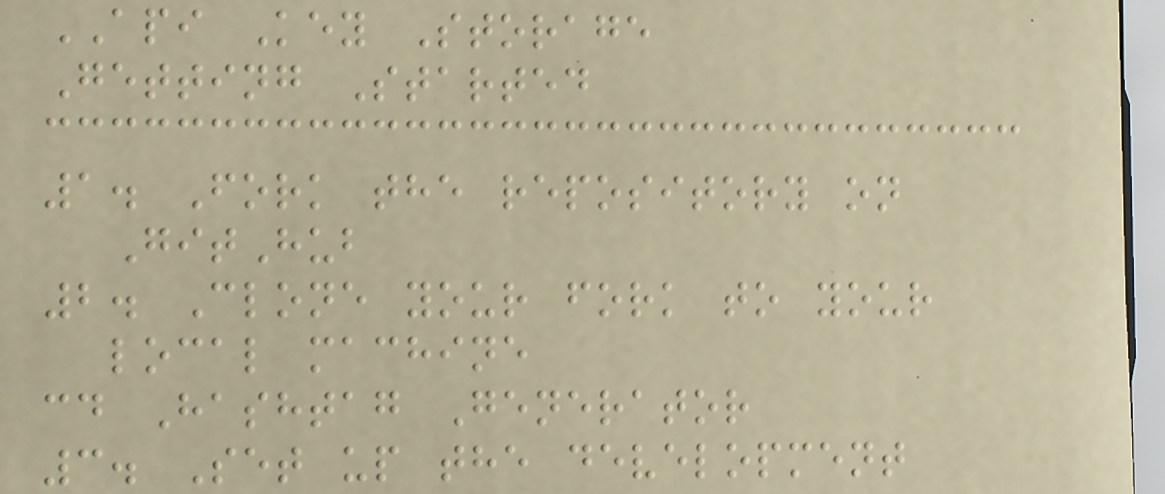API Key Storage
Getting Started
1. Fork the repository on
GitHub
2. Clone your fork to your
local machine
cd Hashtag Generator
3. Set up the development
